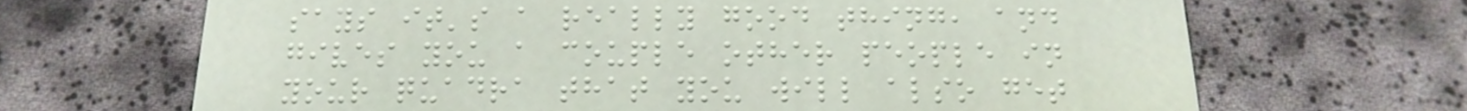says it's a really good thing, and
gives you a couple other people in
your quadra that you will also get
